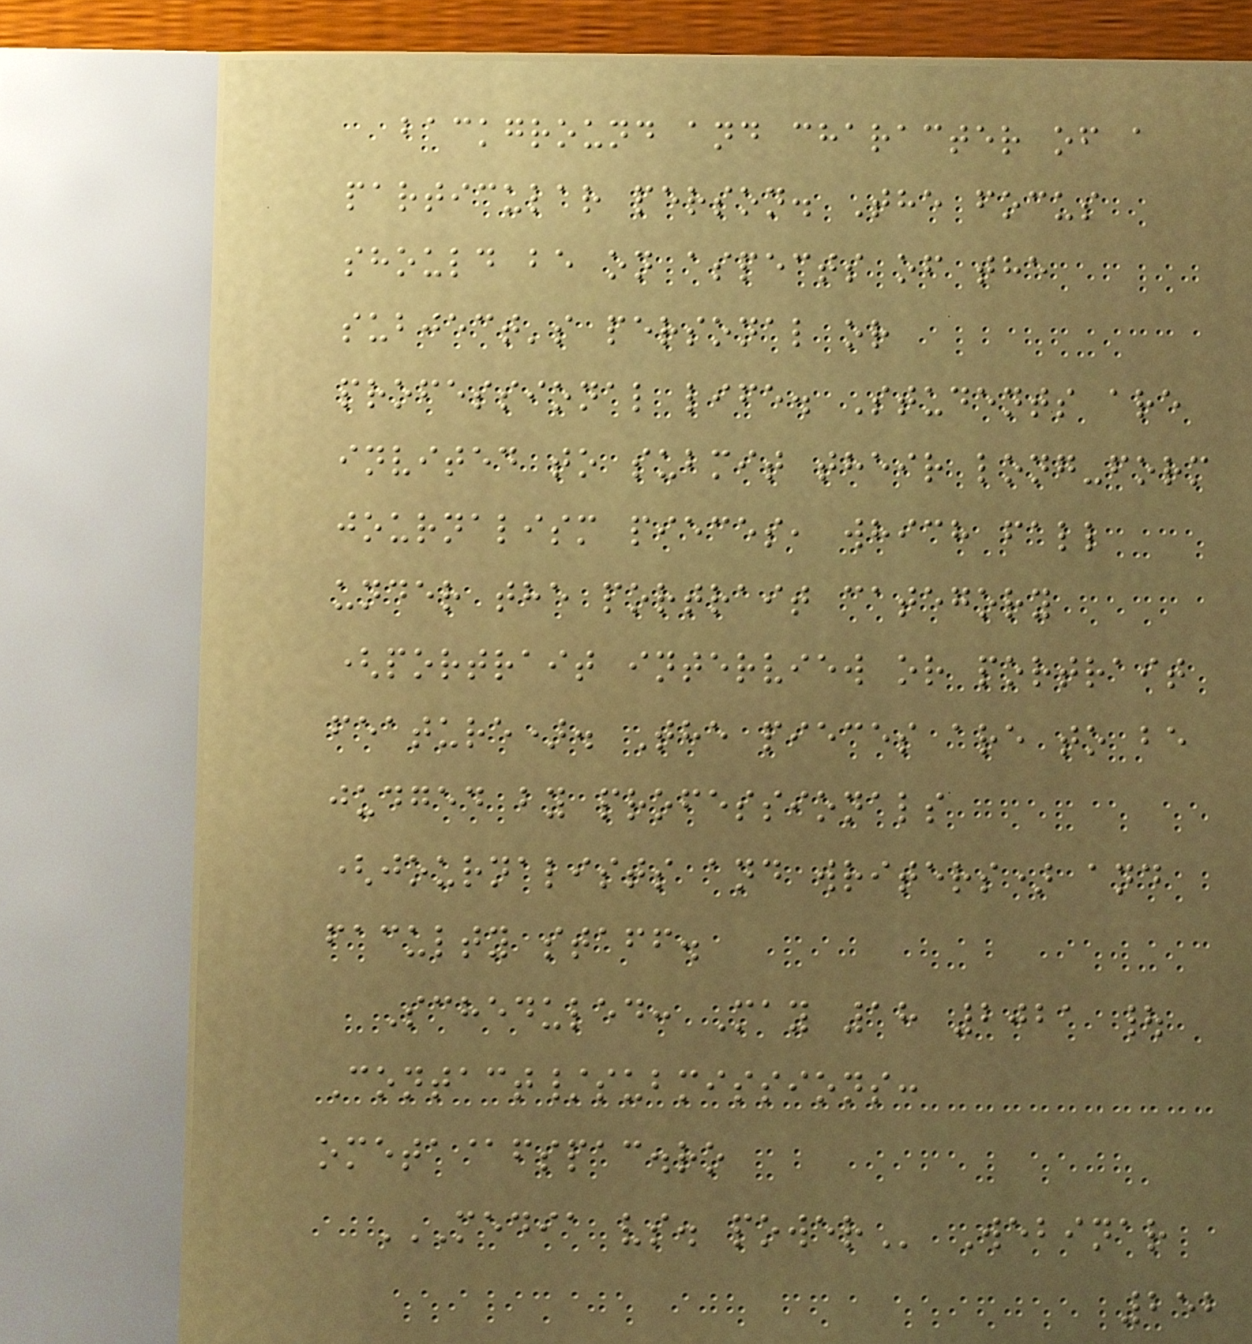background and character of a
particular person. The focus
should be on aspects of the
subject's personal or
professional life. Students are
invited to submit their long-form
journalism pieces, which fall
under the portrait category
(portrait interview or portrait
feature). The pieces are to be
judged by professionals
(journalists and writers) and
faculty staff.
Scheduled: May 18 2021 |
Contact/submissions:
ometa@fspac.ro
MEDIA VS. POWER Webinar
252
